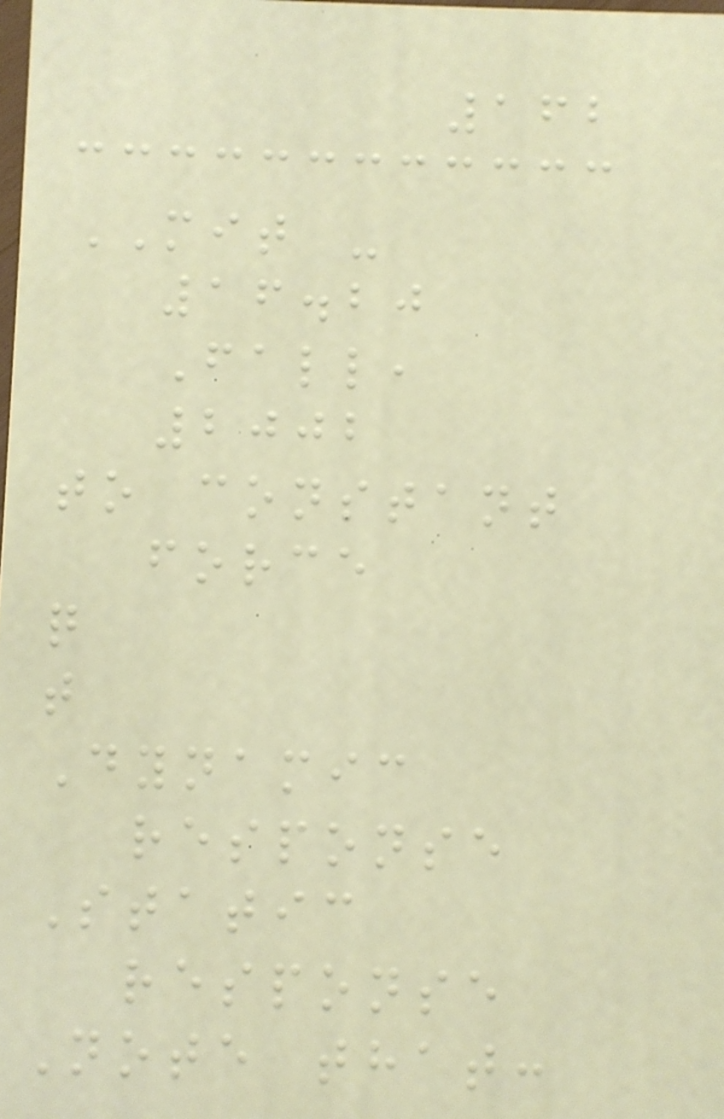162
MIT -
16.20
Fall,
2002
to constant
force
q
t
Dynamic
response
Static
response
Note that:
